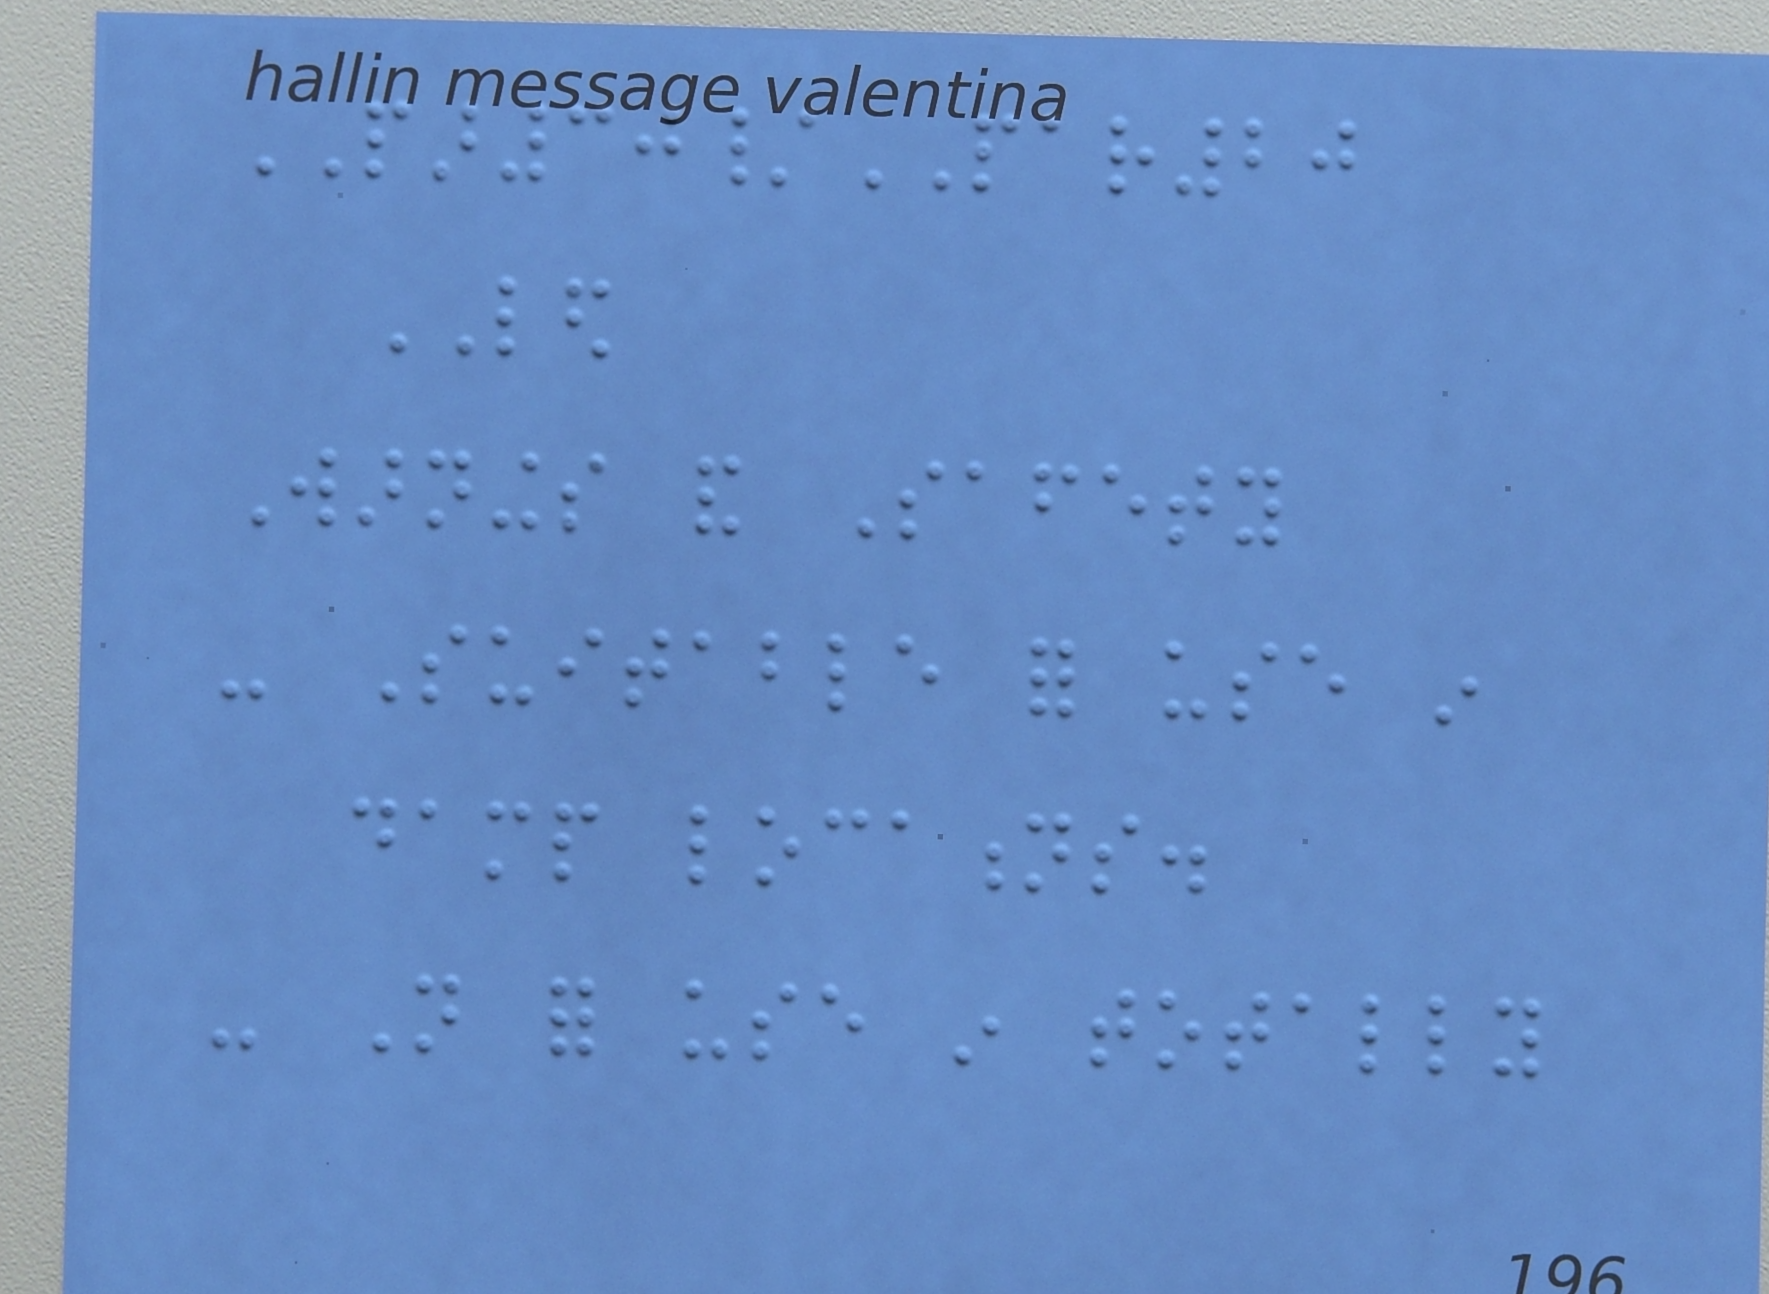PAR30/PAR20
LED
Warnings and Safety
- Suitable for use in
damp locations.
- Not for use in totally
